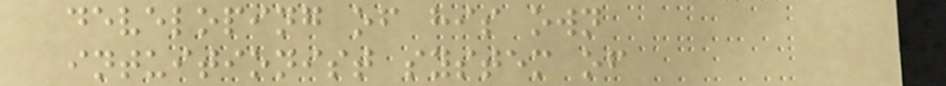developing of his own
intuitionist system of
